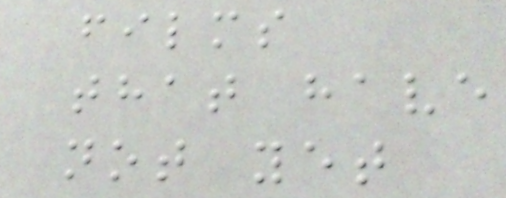films
that have
not yet
